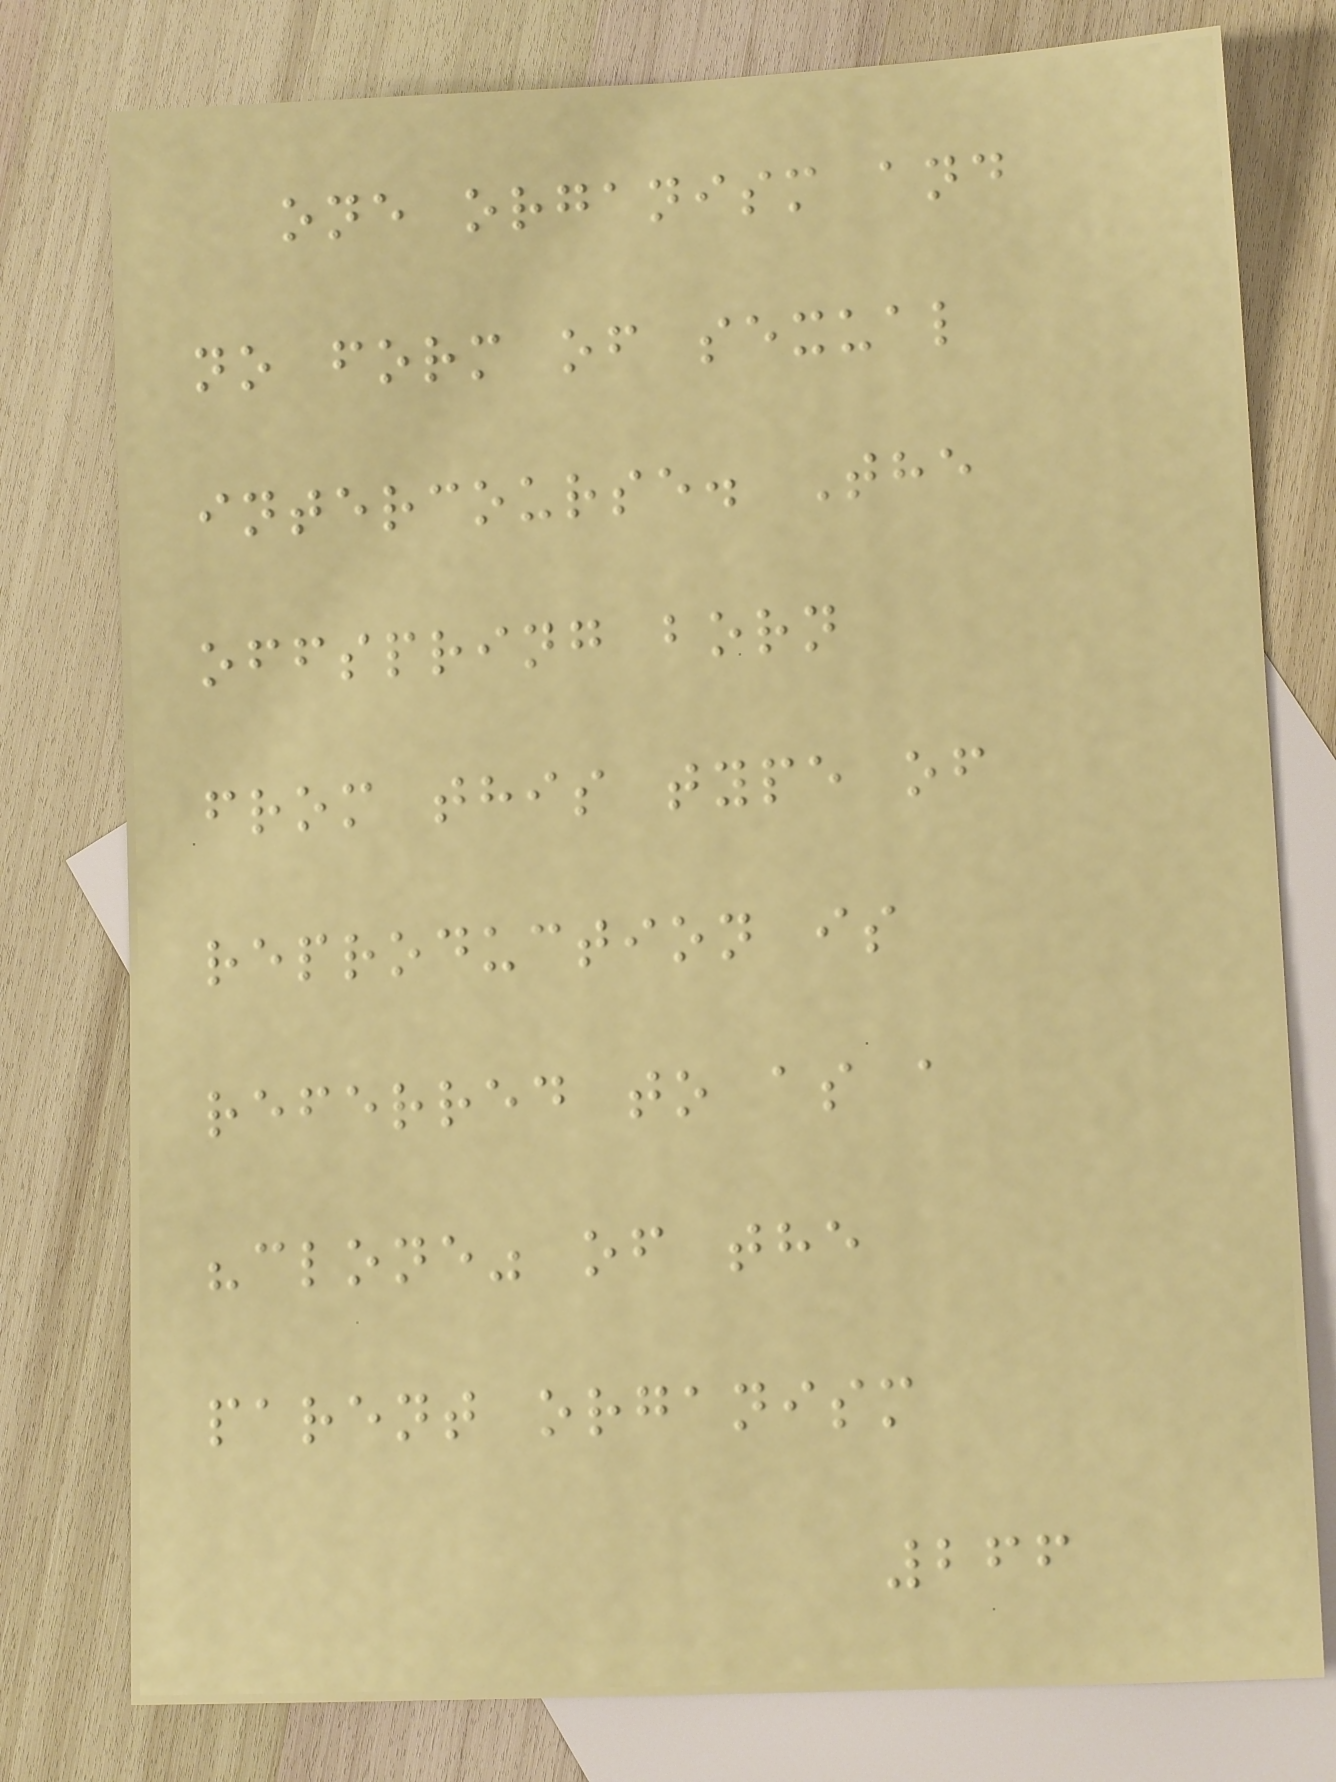one organism and
no form of sexual
intercourse. The
offspring born
from this type of
reproduction is
referred to as a
"clone" of the
parent organism
266
